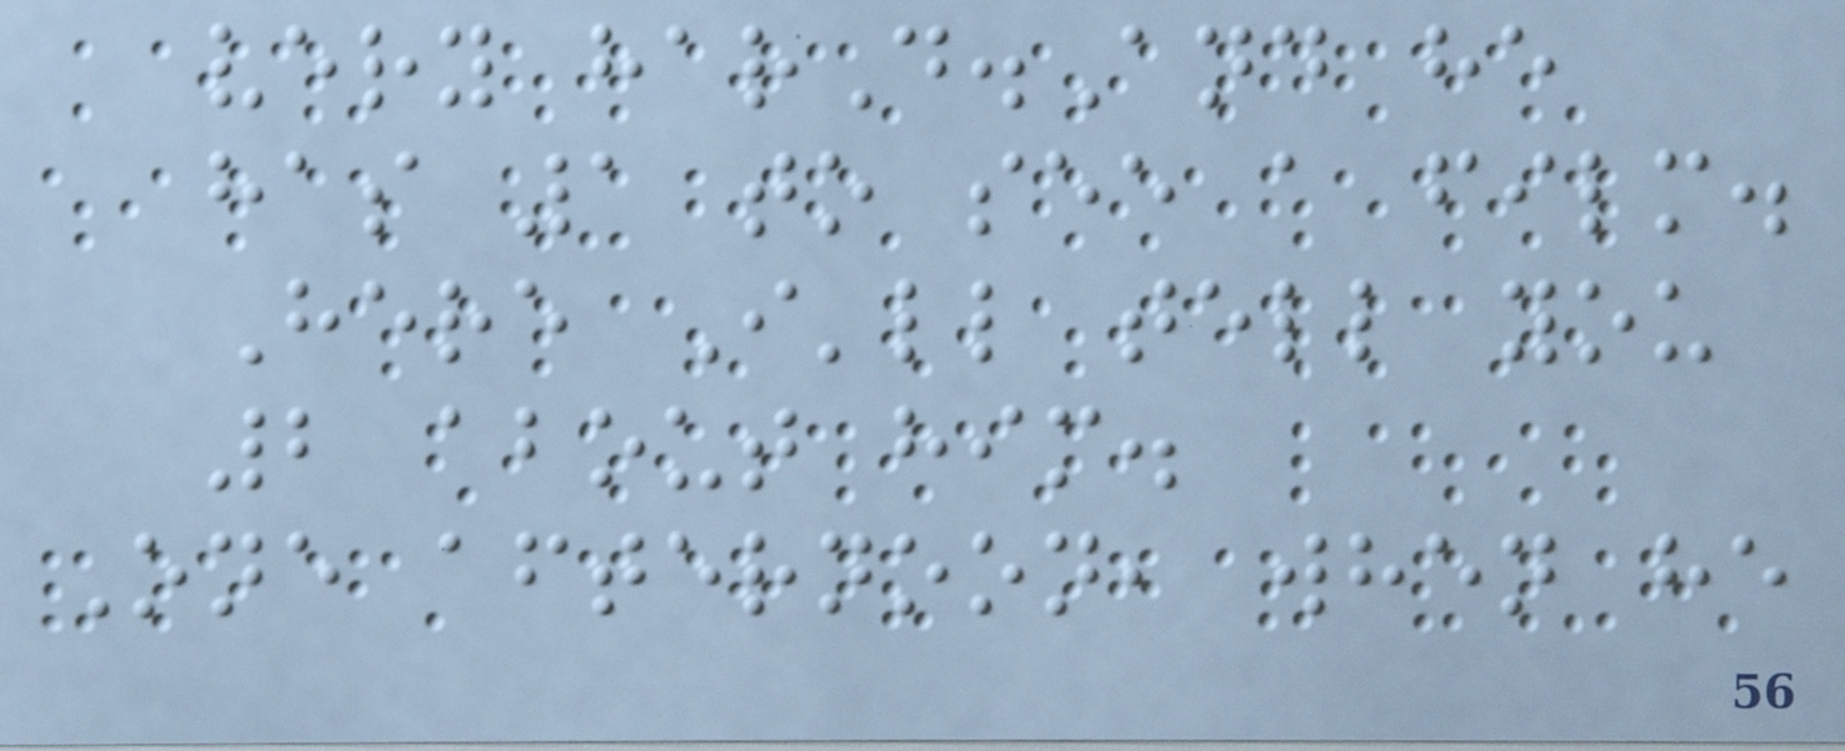very harD.And he
has 1 to see a film.
Here I'll tell you
2 about him.
One afternoon, when he
